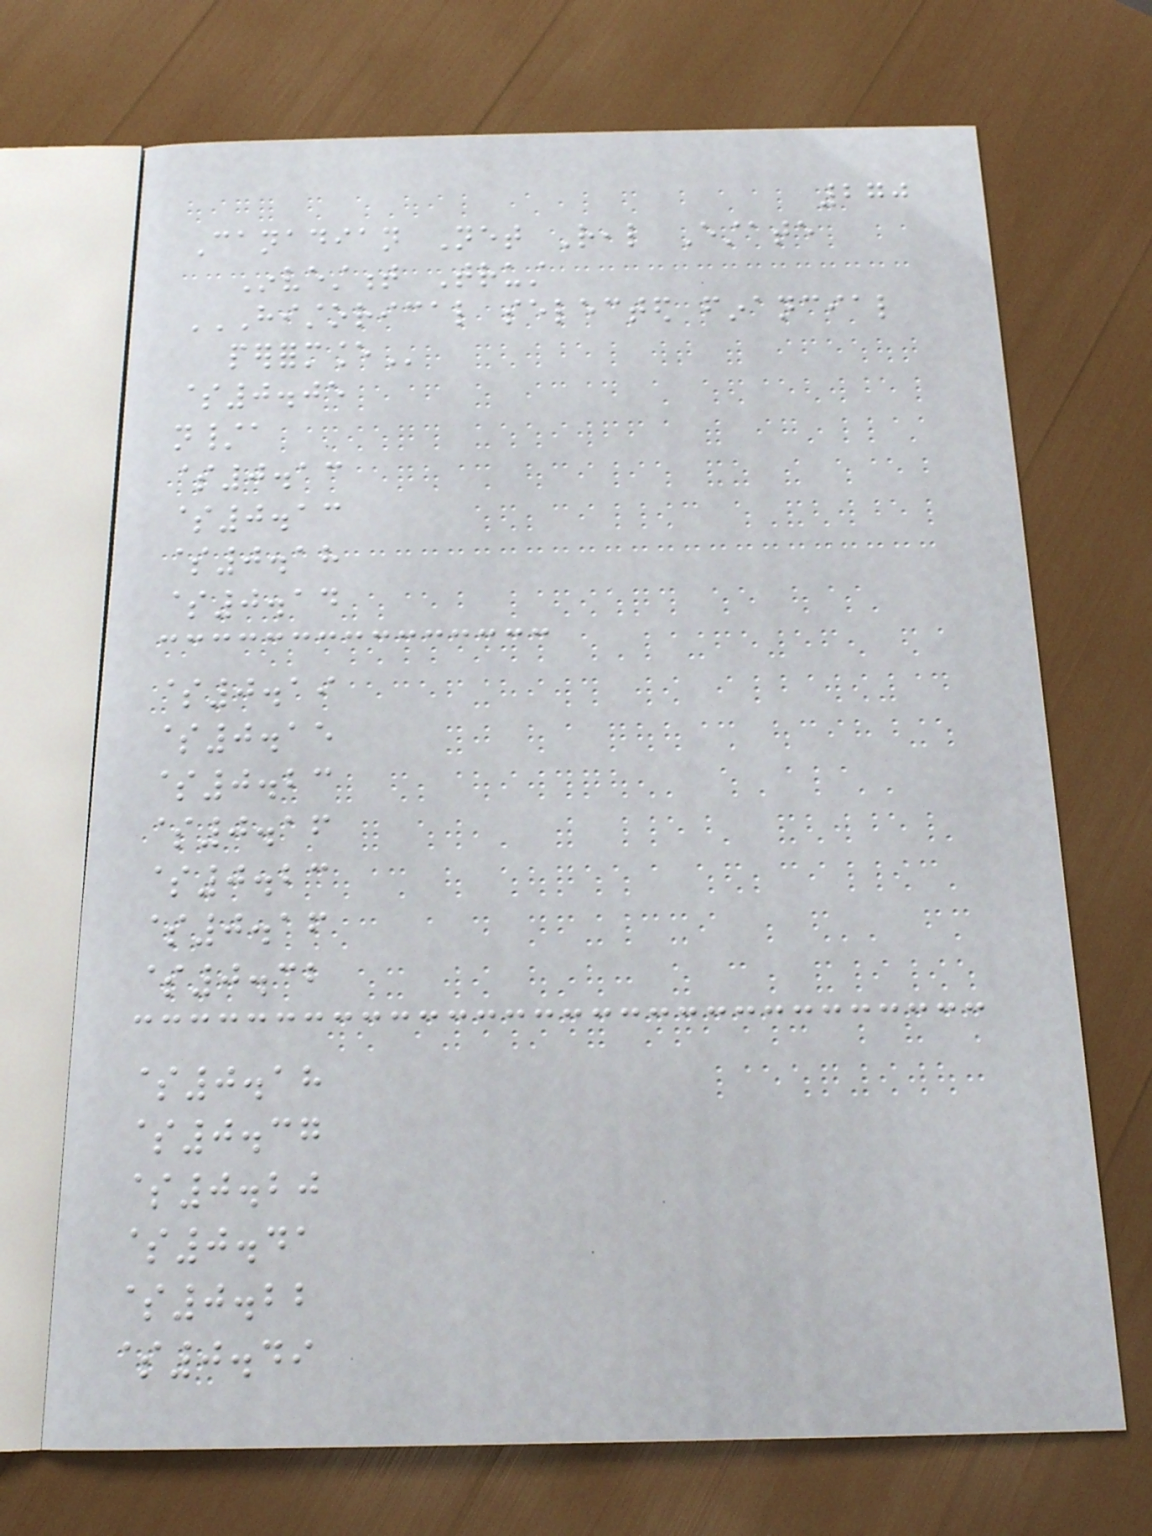270
Canadian Net Real Estate
Investment Trust
HISTORICAL SELECTED FINANCIAL
PERFORMANCE
$0.05
n/a
$0.13
$0.13
$0.18
$0.14
$0.19
$0.15
$0.23
$0.16
$0.23
$0.16
$0.32
$0.18
$0.37
$0.20
$0.41
$0.22
$0.49
